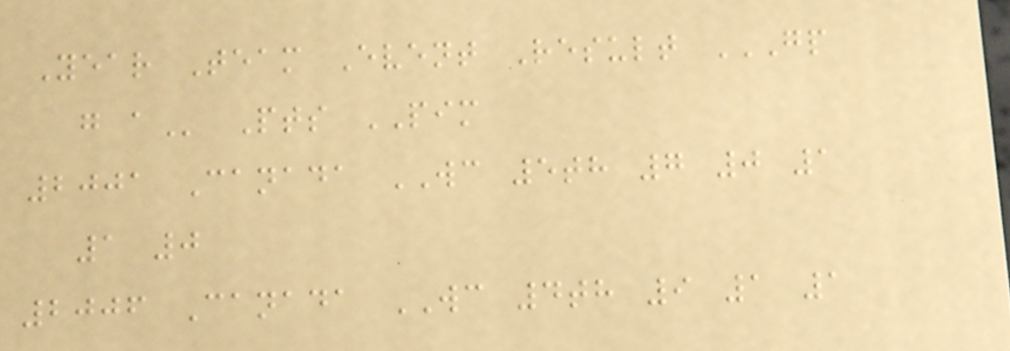Year Team Event Result GP
G A Pts PIM
2001 Canada WC 5th 7 0 1
1 0
2006 Canada WC 4th 9 1 1
